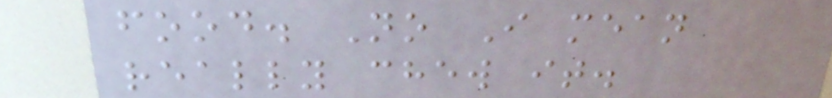food. No I mean
really chew it.
